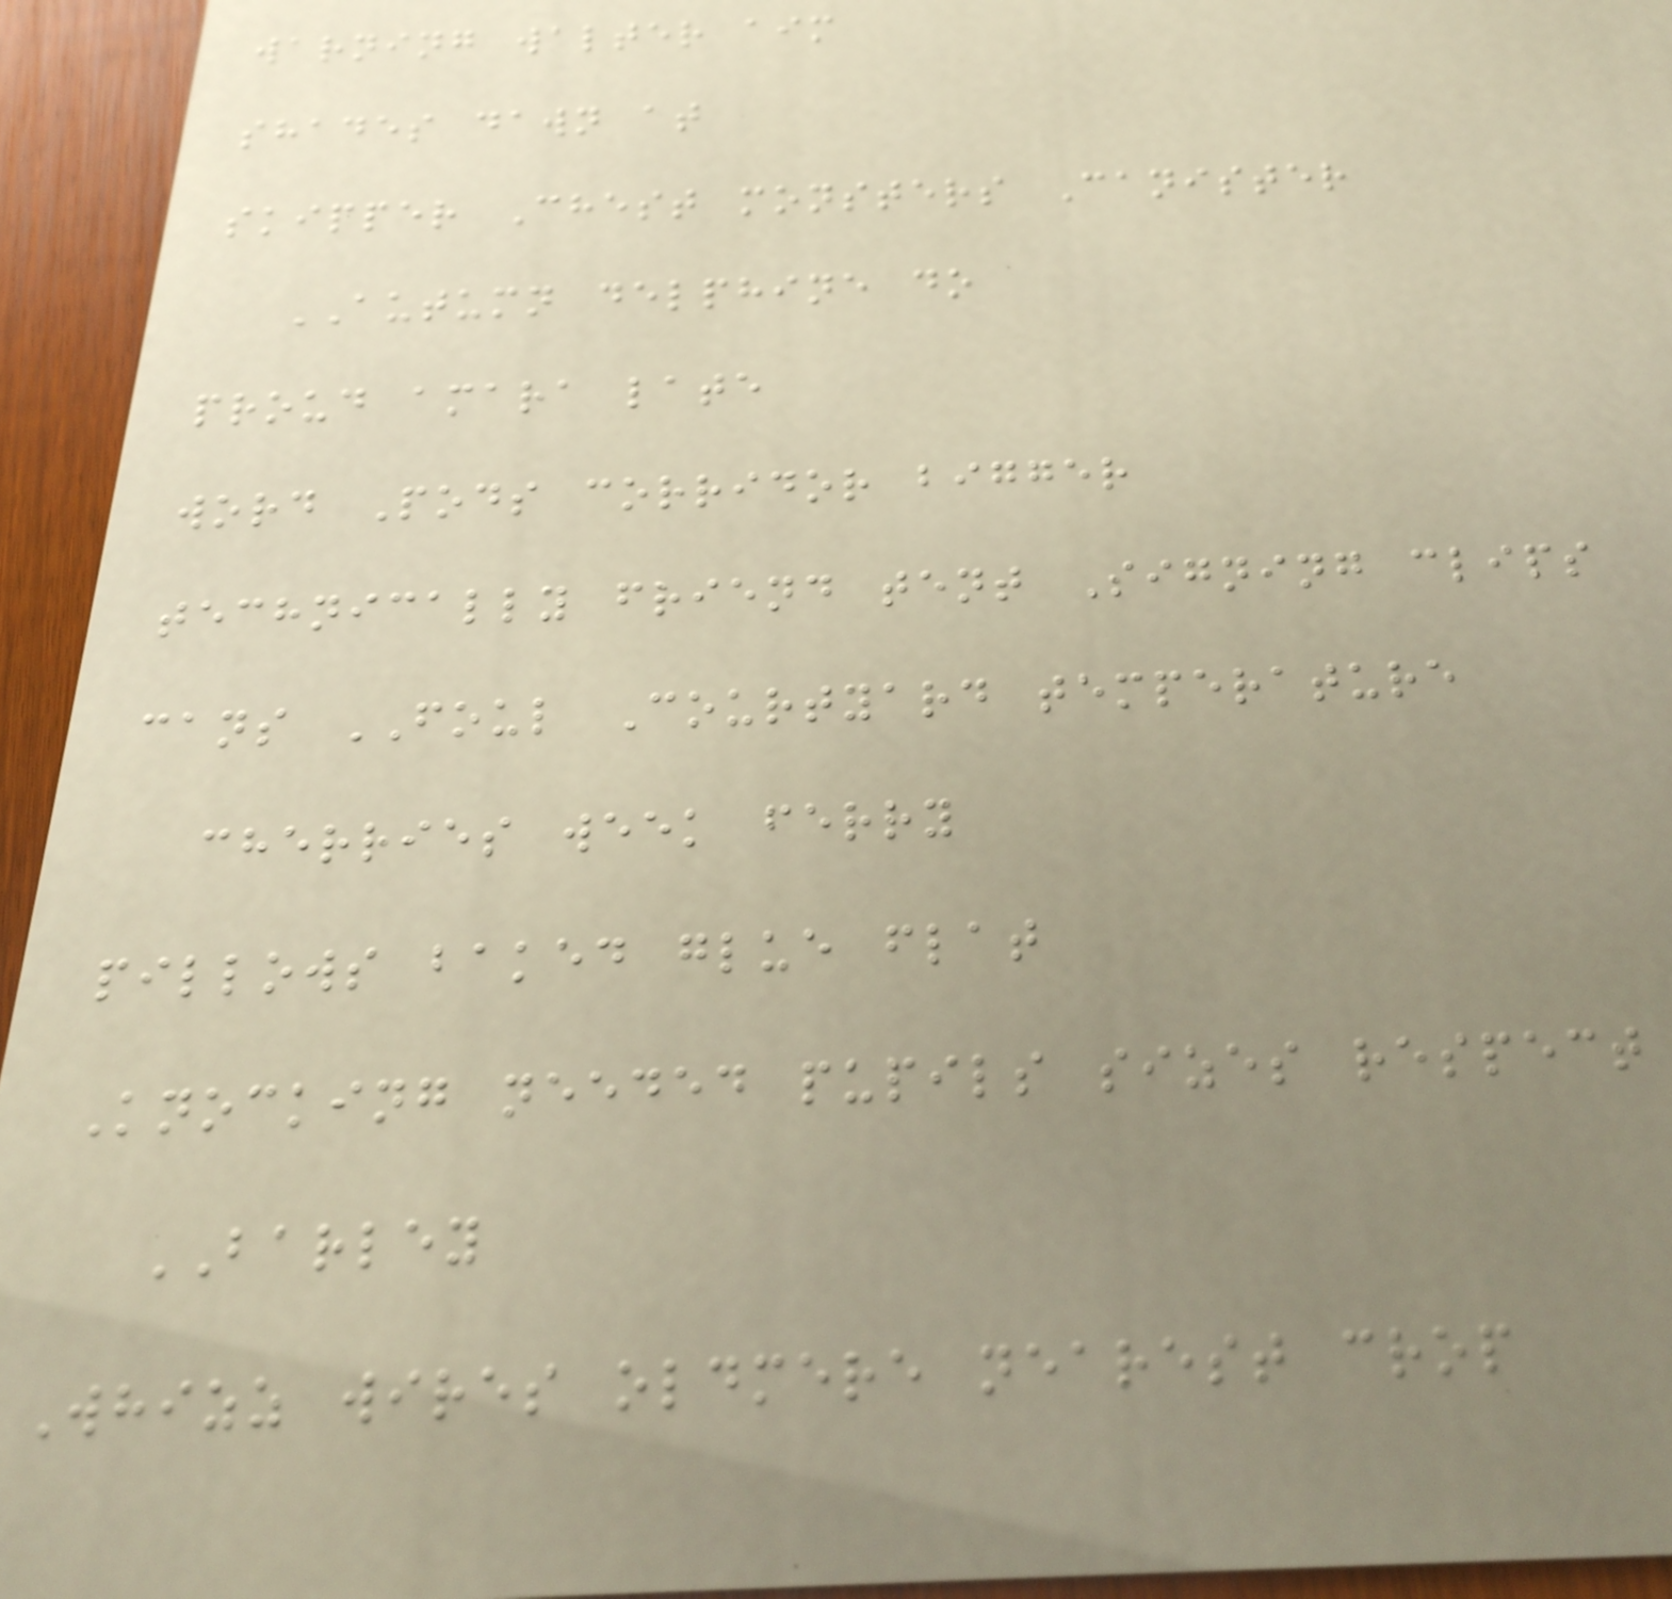warning walter aim
shades dawn at
skipper Chest monsters Canister
AUTUMN delphine do
proud amara late
word Pods corridor bigger
technically friend tent Signing clips
cans FOUL Courtyard temperature
cherries week ferry
pillows baked glue flat
Knocking needed pupils sizes respect
BARLEY
Whizz wires oldmere nearest crop
